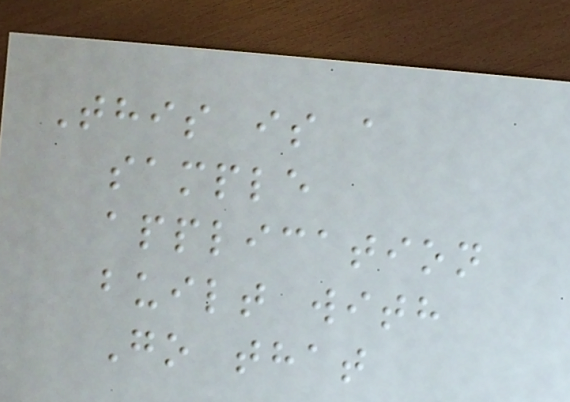This is a
sample
application
built with
Go that
